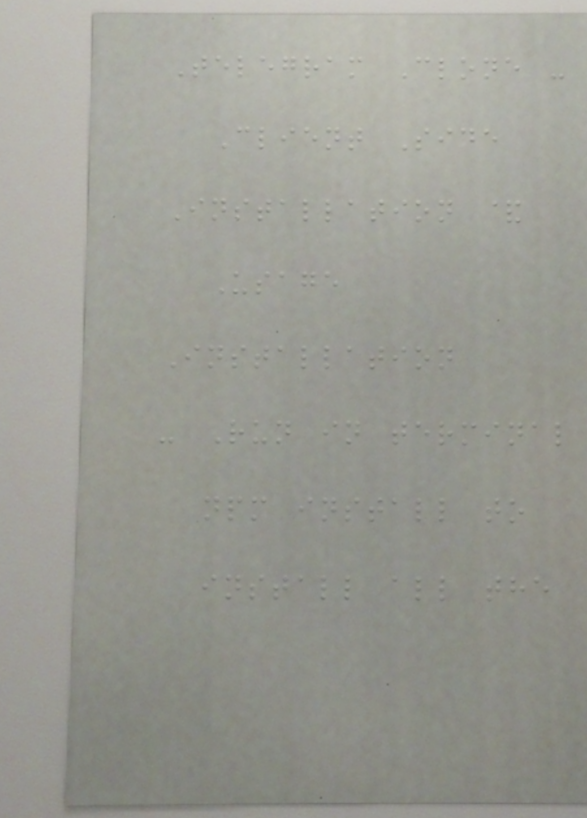Telegram Clone -
Client Side
Installation &
Usage
Installation
- Run in terminal
npm install to
install all the
